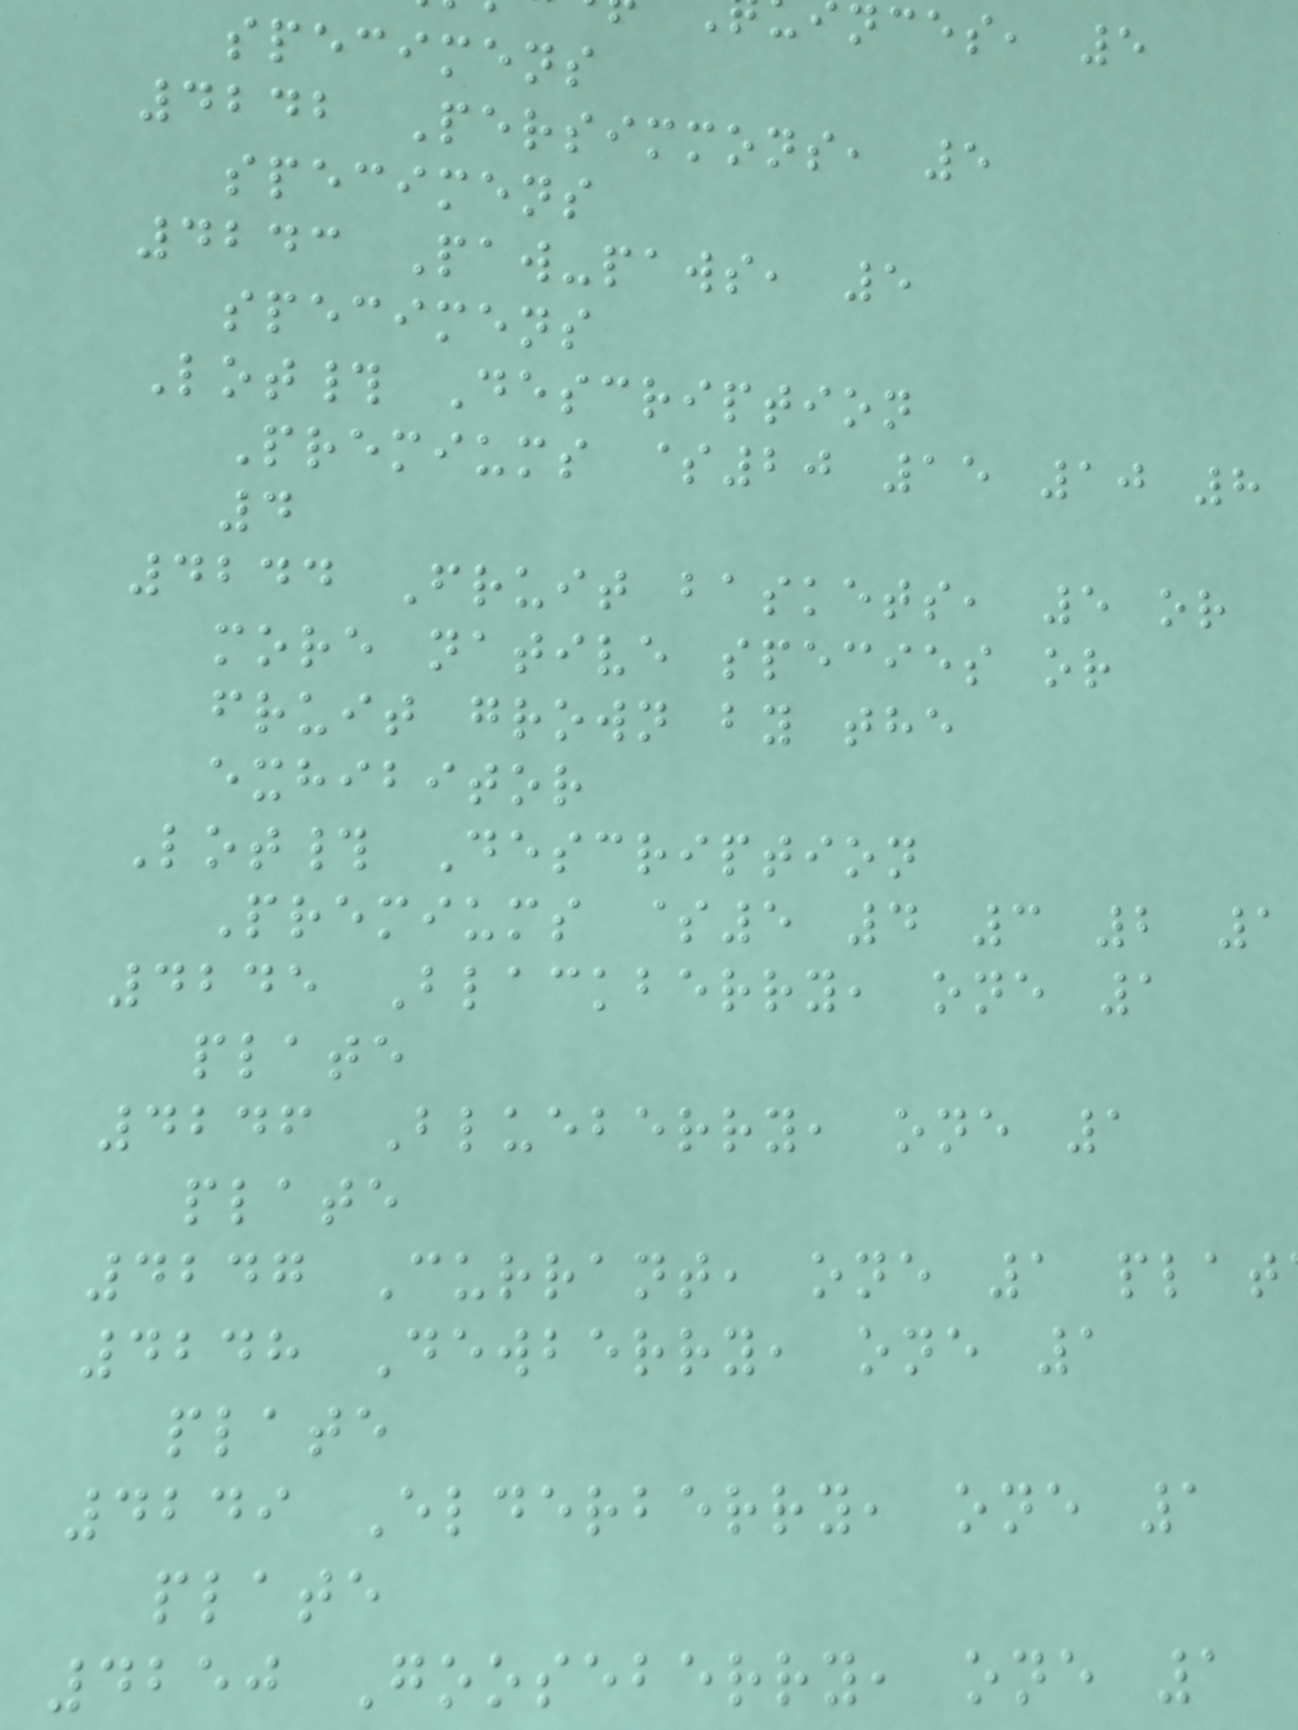nces, 5
specimens
4242 Persimmons, 5
specimens
4243 Paw-paws, 5
specimens
Lot# Description
Premiums $20 15 10 8
4
4244 Fruit baskets, 5 or
more native species or
fruit grown by the
exhibitor
Lot# Description
Premiums $5 4 3 2 1
4245 Blackberry, one 1
plate
4246 Blueberry, one 1
plate
4247 Currant, one 1 plat
4248 Dewberry, one 1
plate
4249 Elderberry, one 1
plate
4250 Gooseberry, one 1
